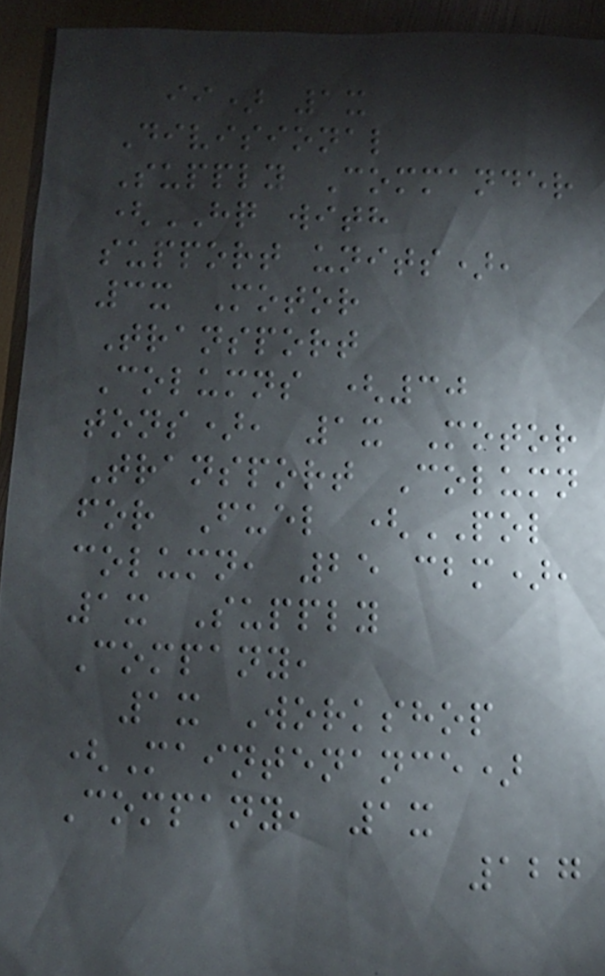ii) 1x
Divisional
Supply Commander
(HQ with
support units),
3x Motor
Transport
Columns (30
tons), 1x Motor
Transport Column
for Fuel (POL
column, 25 cbm),
1x Supply
Company,
1x Workshop
(Maintenance)
Company, 1x
127
